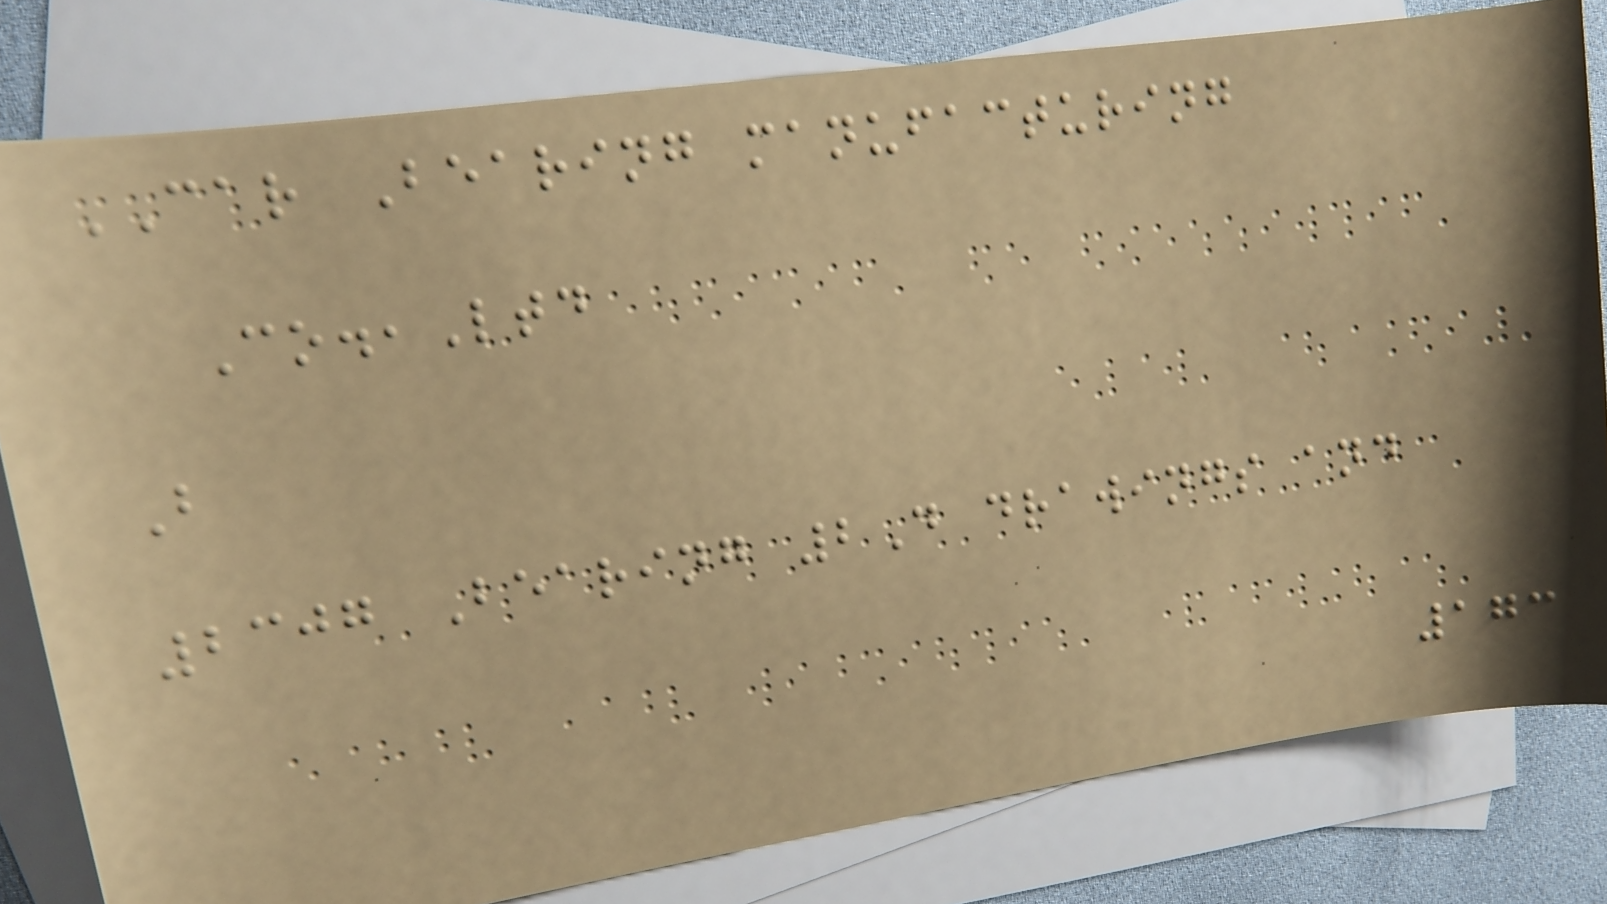CAR Bearing manufacturing
Co.,Ltd
B
2307 Bearing 2D drawings and
173
